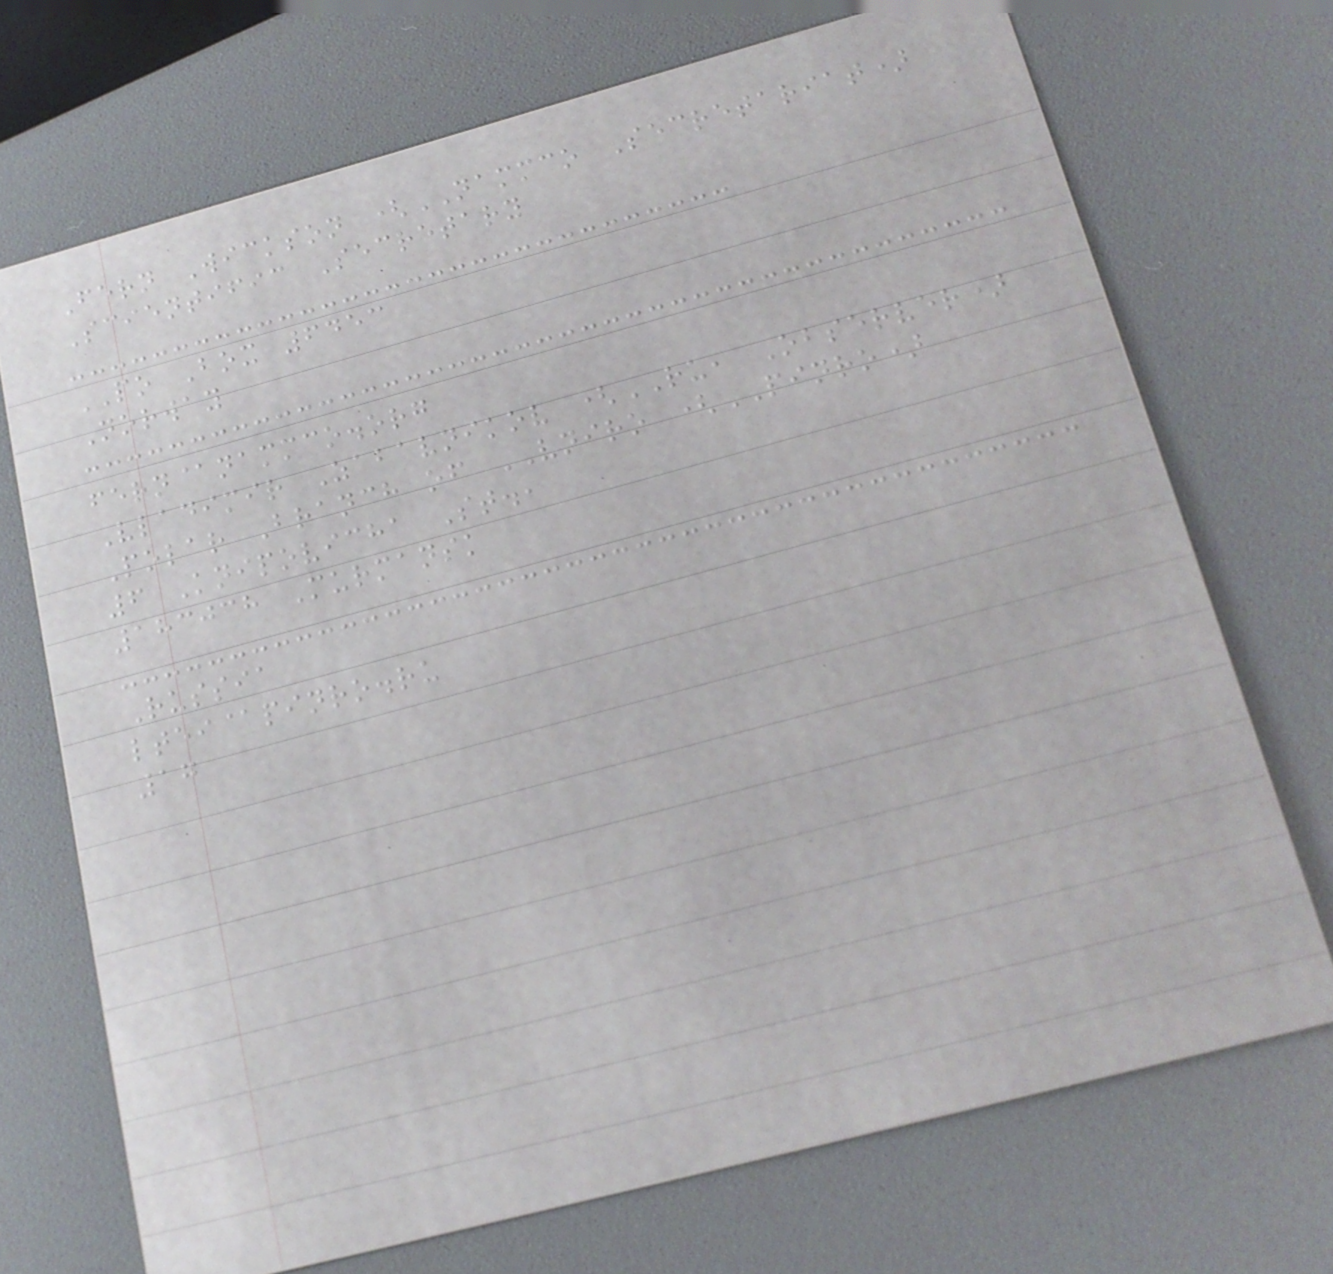Fern Wickson (NAMMCO Secretariat)
Scientific Secretary
PO Box 6453
Norway
fern@nammco.org
Vladimir Zabavnikov (RU, Observer)
Polar Branch of VNIRO (PINRO)
6 Knipovicha St.,
183038 Murmansk
Russia
ltei@pinro.ru
17
